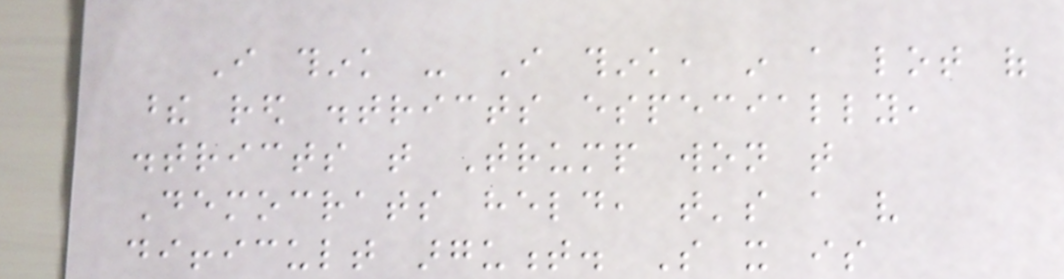I think - I think, in a lot of
these red districts especially,
districts that Trump won that
Democrats held, that's a very
difficult argument. So it is
